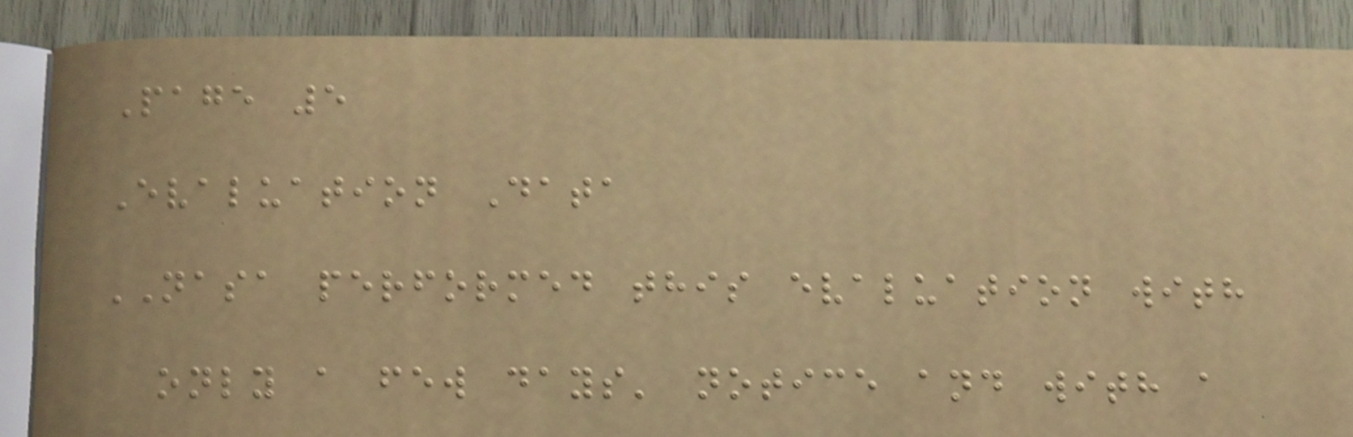Page 5
Evaluation Data
NASA performed this evaluation with
only a few days' notice and with a
